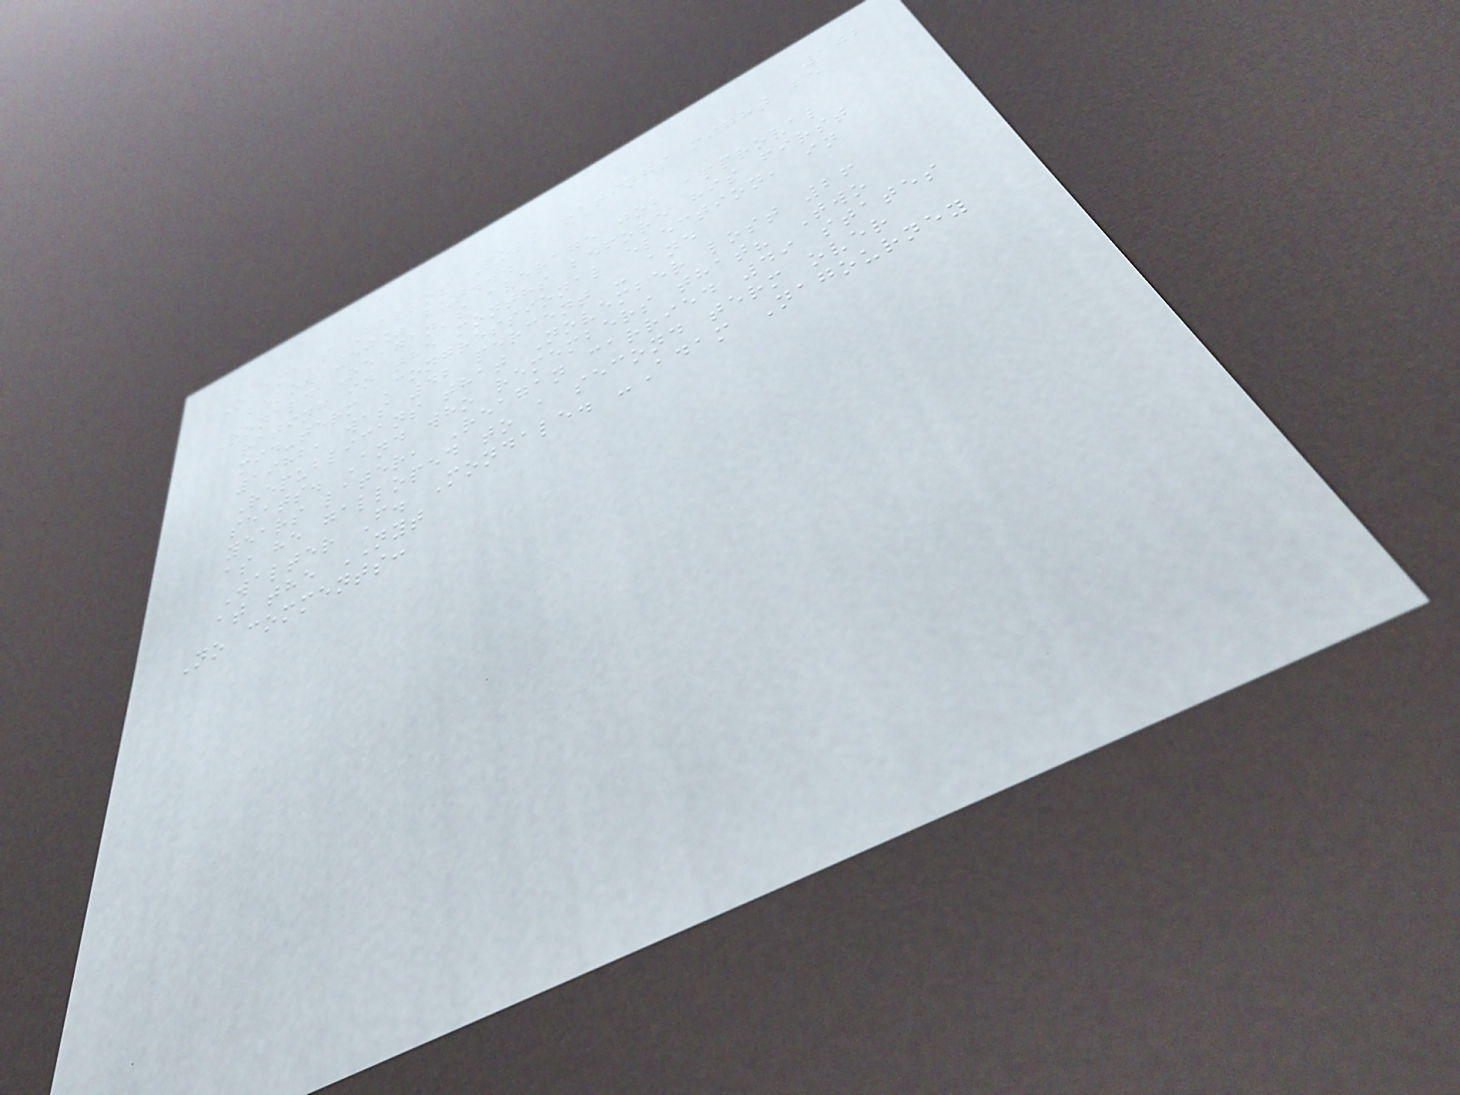102
Obama's Gallop Poll ratings might be
below 50% but...
Ronald Reagan's average job approval
rating in the months before his first
mid-term Congressional election, in
1982, was 42 percent - and
Republicans that November lost 26
seats. And who remembers that? Two
years later, Reagan carried 49 states
as he galloped to a second term over
Walter F. Mondale. -Adam Nagourney
at the NYT
No comments:
